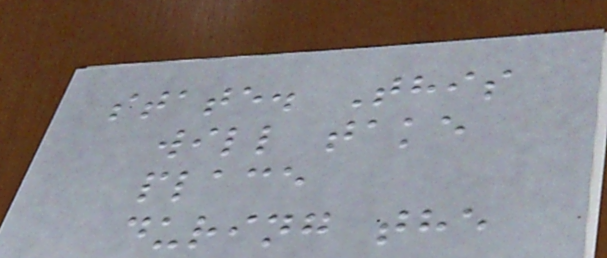state. This
will take
place
during the
